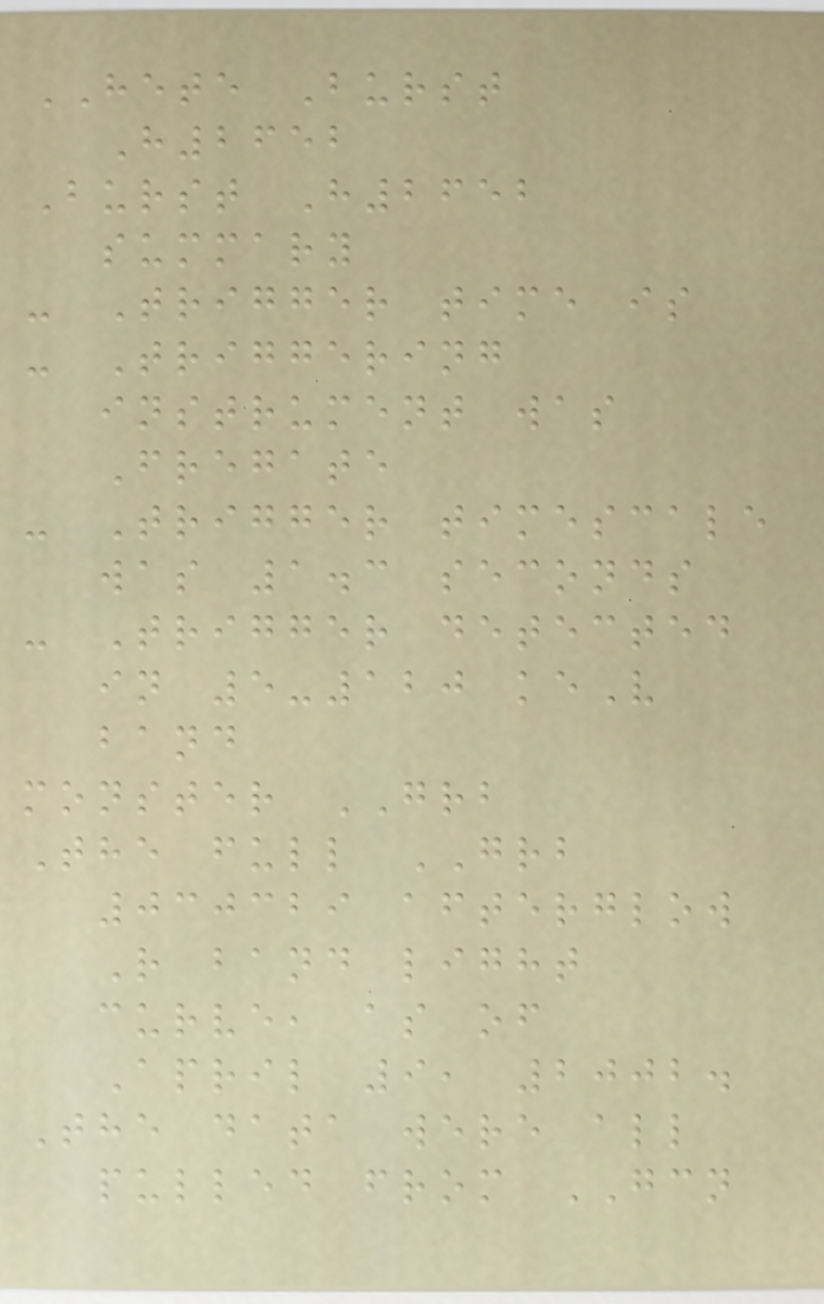HETE Burst
H2652
Burst H2652
summary
- Trigger time is
- Triggering
instrument was
Fregate
- Trigger timescale
was 1.3 seconds
- Trigger detected
in 5-120 keV
band
monster GRB
The full GRB
030329 afterglow
R band light
curve, as of
April 9, 2002.
The data were all
pulled from GCN
